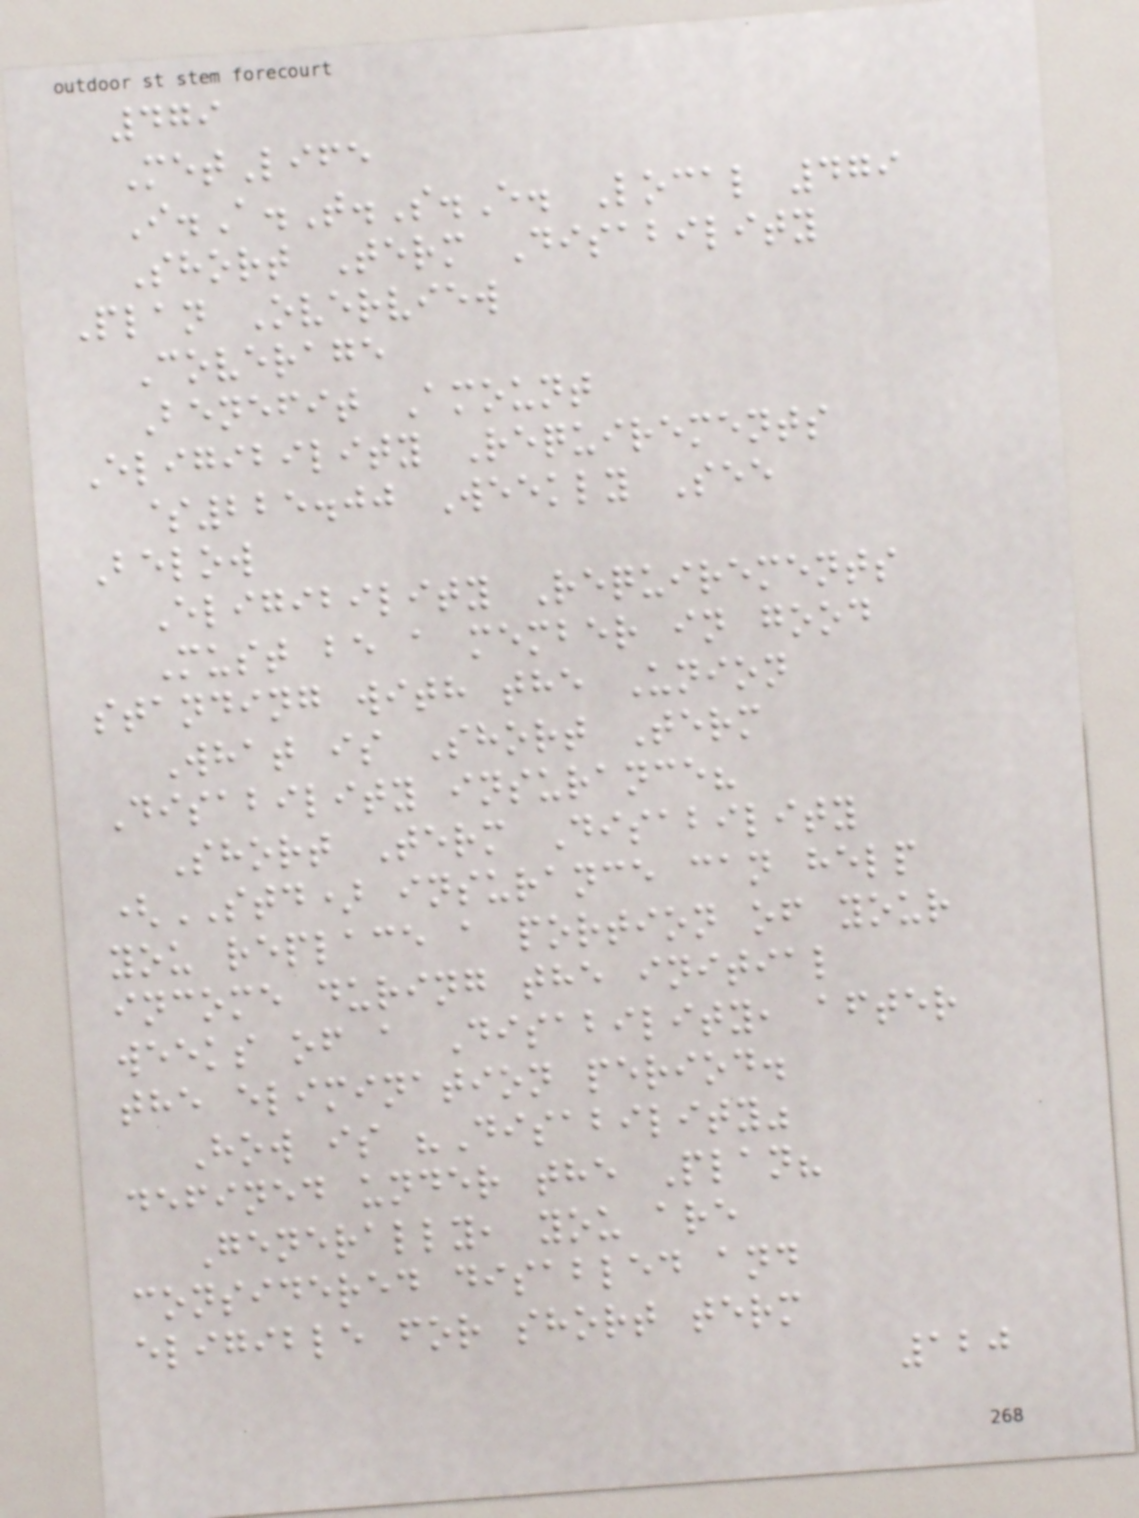479
MetLife
I.A.T.S.E. Local 479
Short Term Disability
Plan Overview
Coverage
Benefit Amount
Eligibility Requirements
$225.00 Weekly See
Below
Eligibility Requirements
Must be a member in good
standing with the Union
What is Short Term
Disability insurance?
Short Term Disability
(STD) insurance can help
you replace a portion of your
income during the initial
weeks of a Disability, after
the elimination period.
How is "Disability"
defined under the Plan?
Generally, you are
considered disabled and
eligible for short term
120
